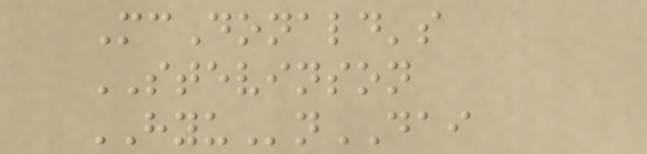McDonald's
STEVINSON
HYUnDAI
